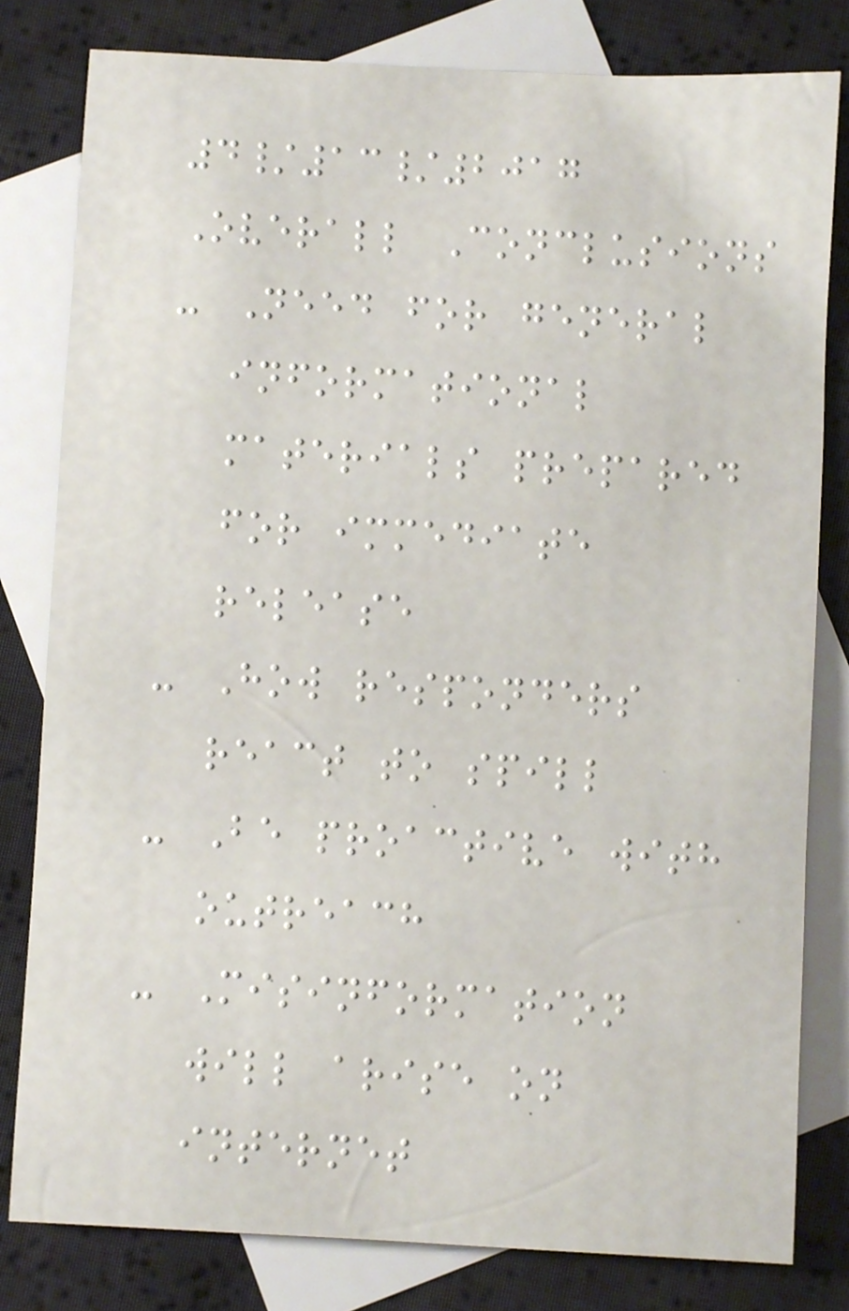4/13/2017
Overall Conclusions
- Need for general
informational
materials prepared
for immediate
release
- How responders
react to spill
- Be proactive with
outreach
- Misinformation
will arise on
internet
